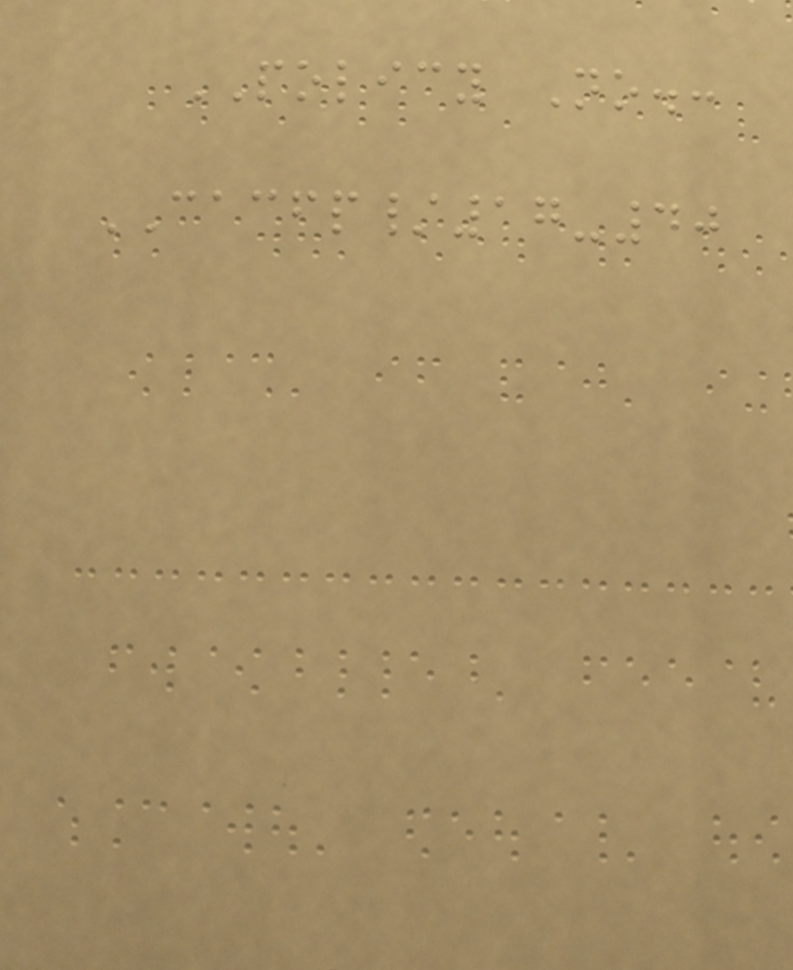POLICY No.:
CACFP/17-40
